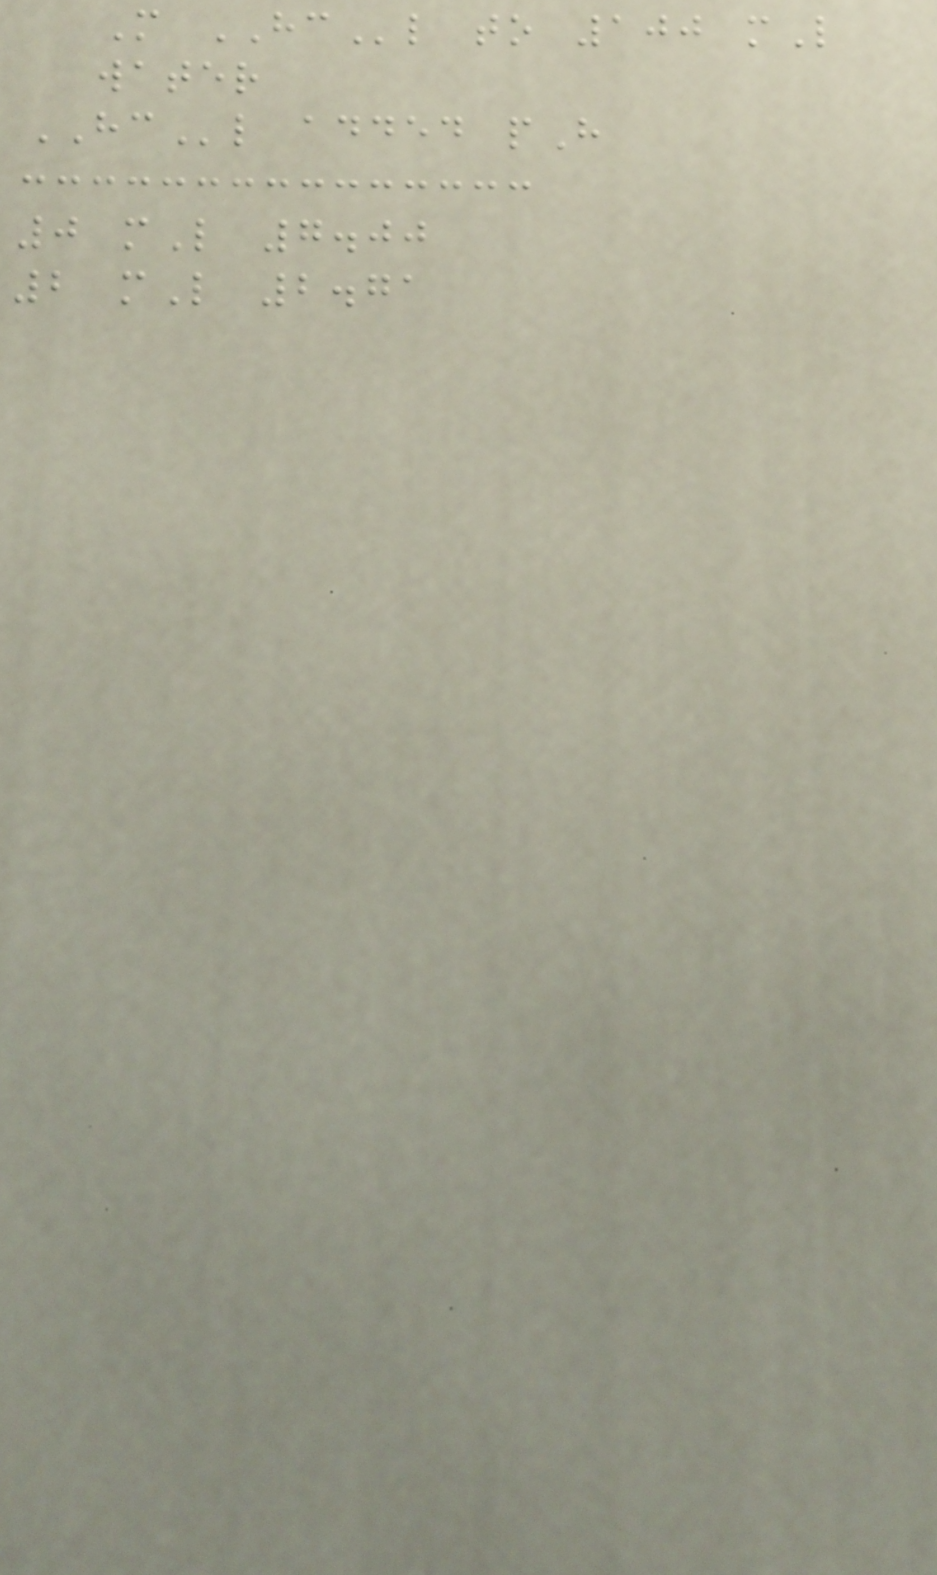M HCl to 100 mL
water
HCl added pH
0 mL 7.00
2 mL 2.71
